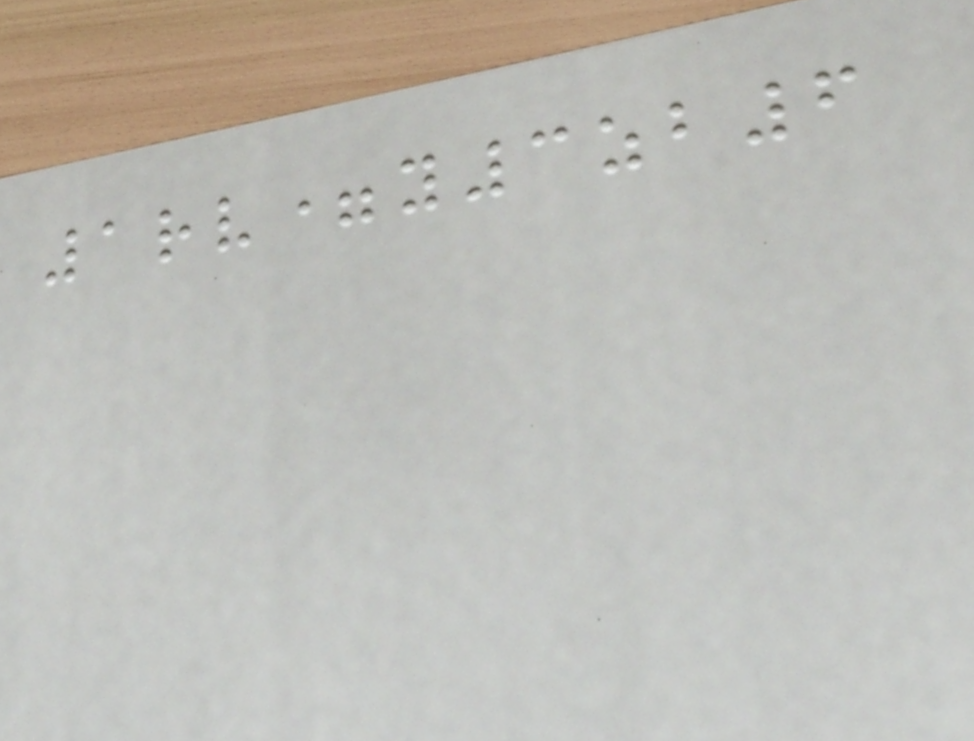1rv=y3zb6
